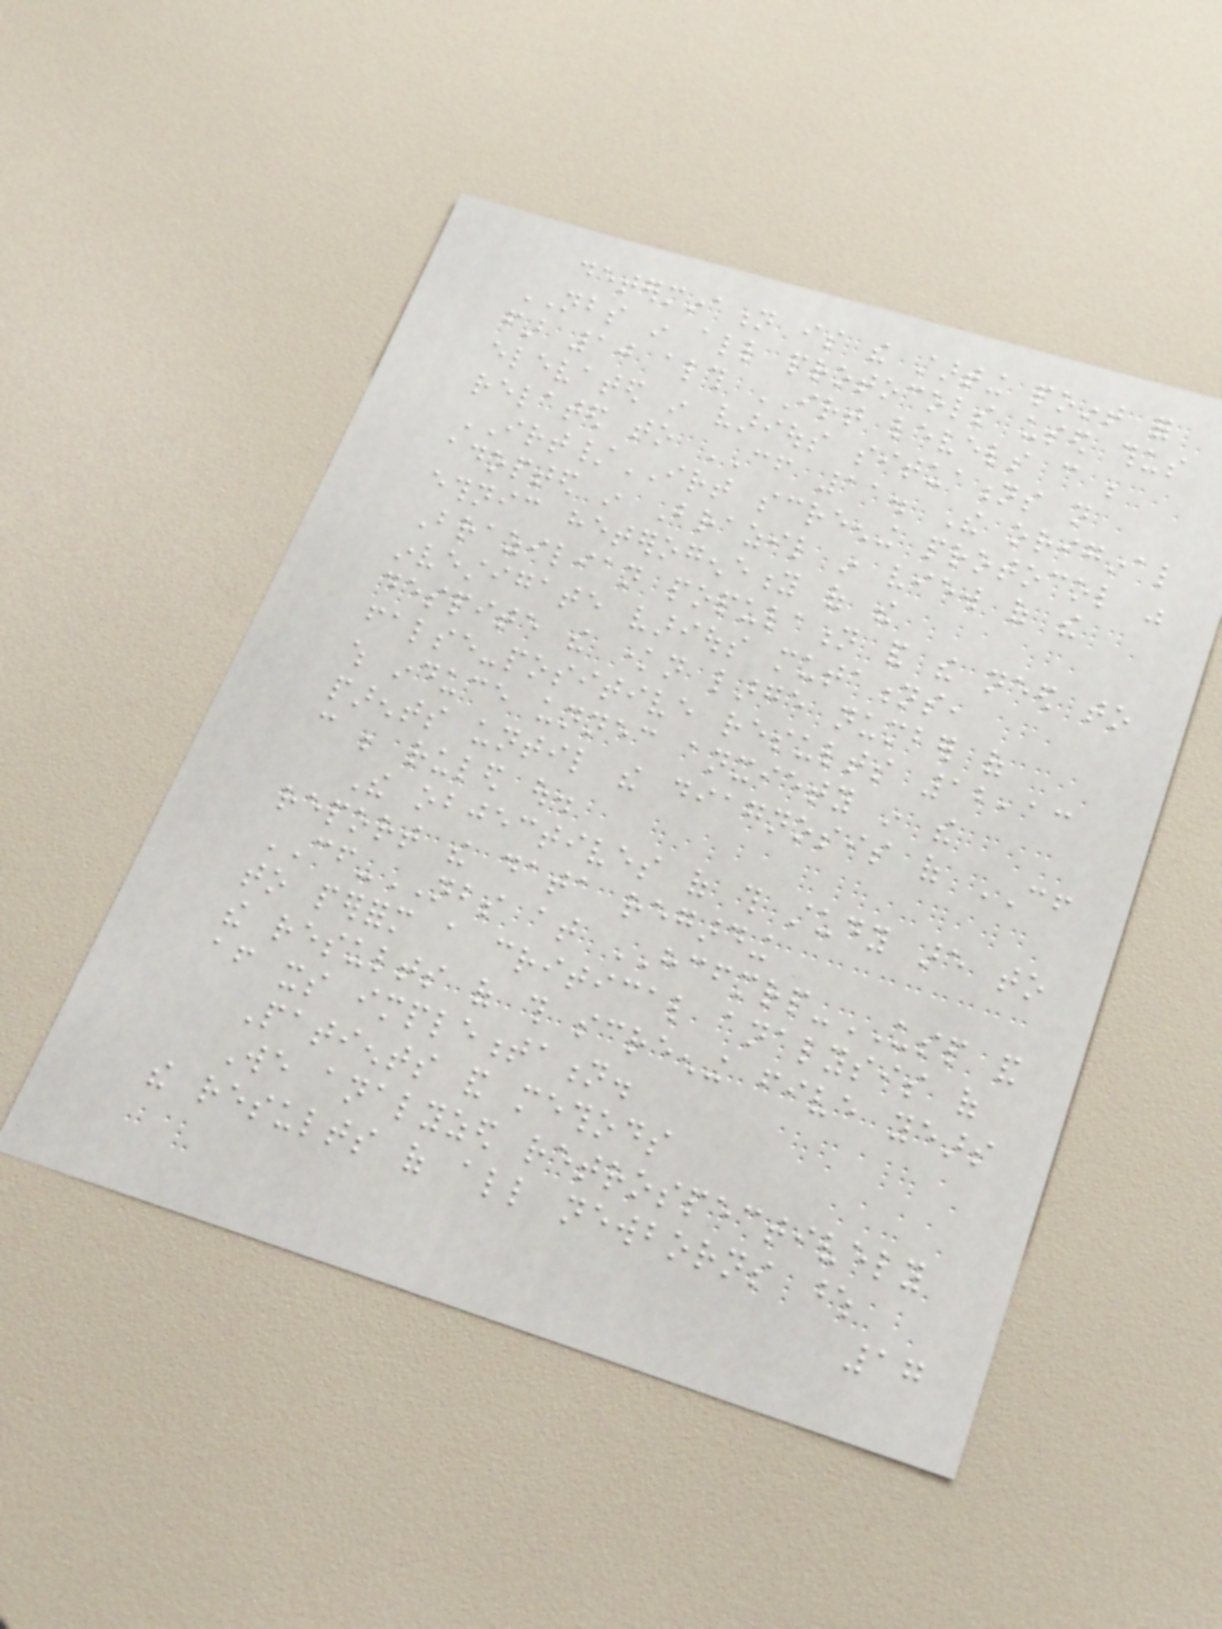determination is the starting point for
NBS in all protocols used thus
far 10 although IRT levels can be
elevated in various situations not
related to CF 11. The original
IRT/IRT screening protocol was
adopted in Brazil in view of the
ethnic heterogeneity of the
Brazilian population and the need to
investigate various mutations,
despite the known large number of
false-positive results 12,13
which induce unnecessary anxiety in the
parents until the diagnosis of CF
can be ruled out.
The objectives of this study are to
report the data regarding
CF-NBS at HCFMRP-USP and
to perform a critical analysis of
the results of this screening five years
after its implementation.
Patients and methods
We analyzed retrospectively
the results of all newborns whose
17
